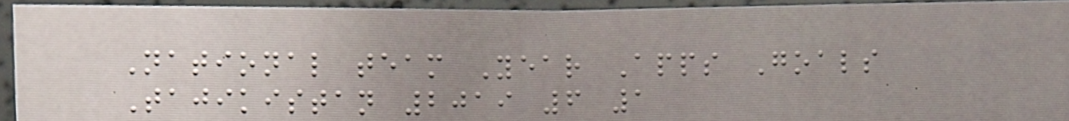National team Year Apps Goals
Tajikistan 2019 6 1
